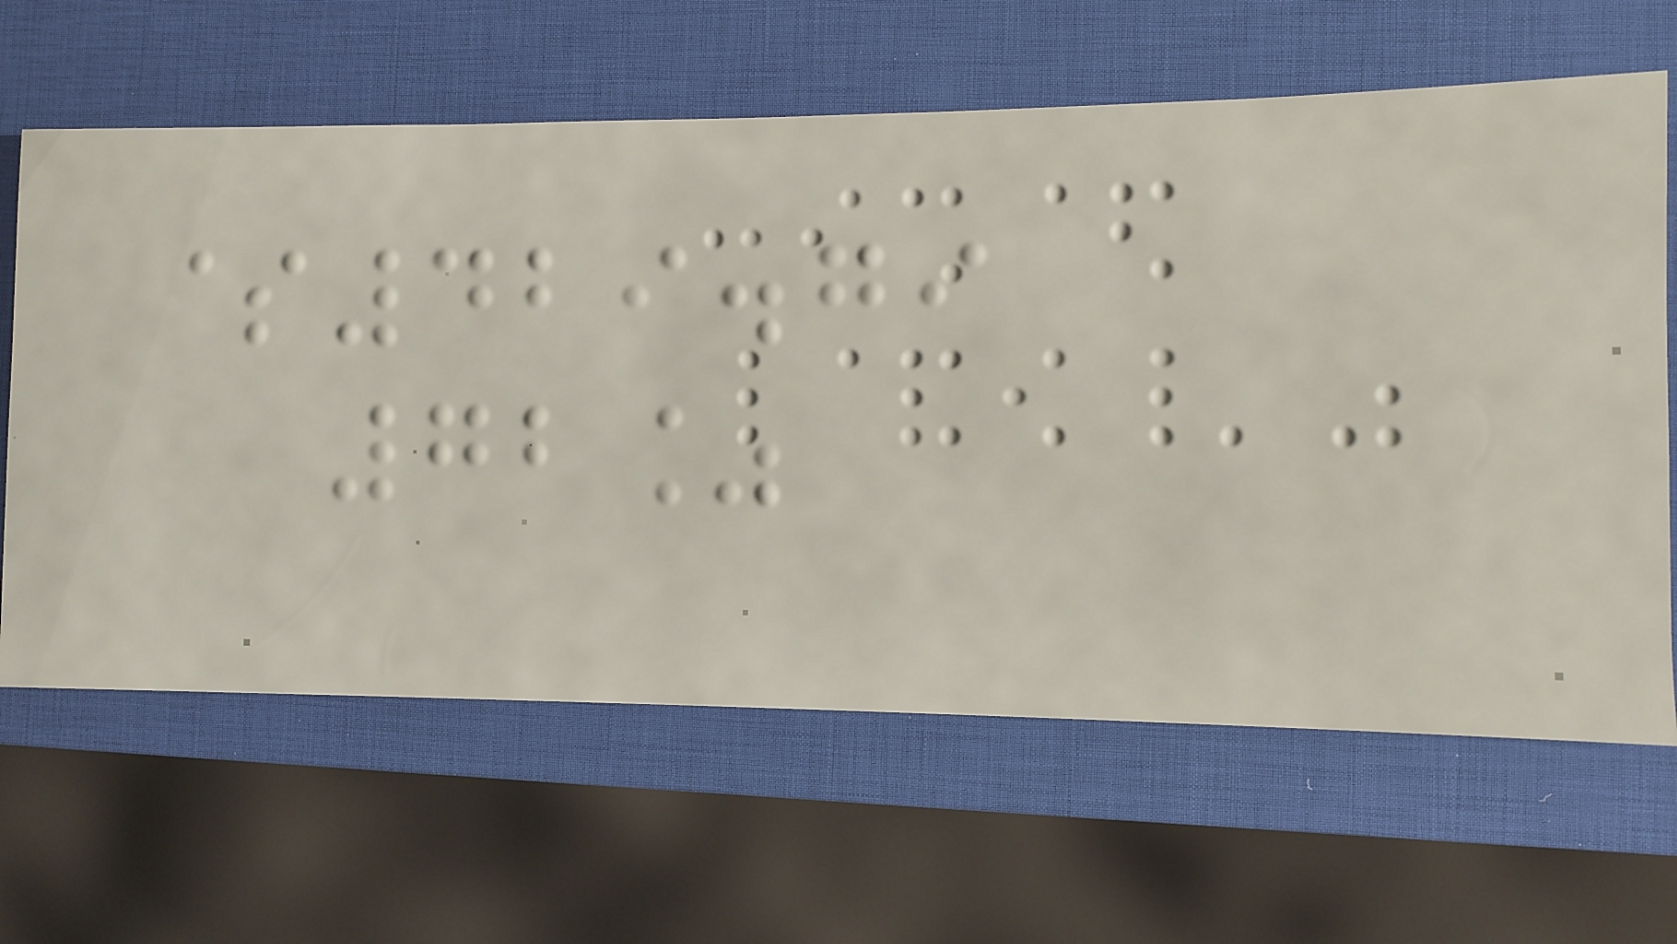$429.79
72%
